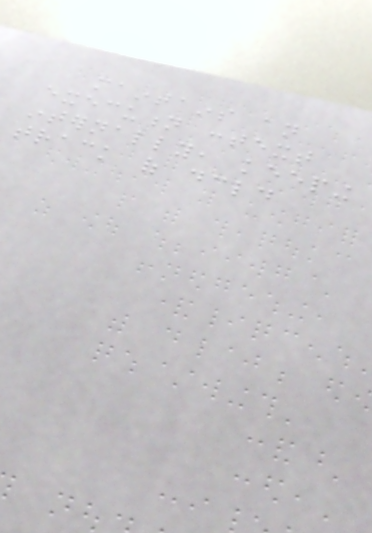maintains an
execution context
internally, keeping
track of declared
